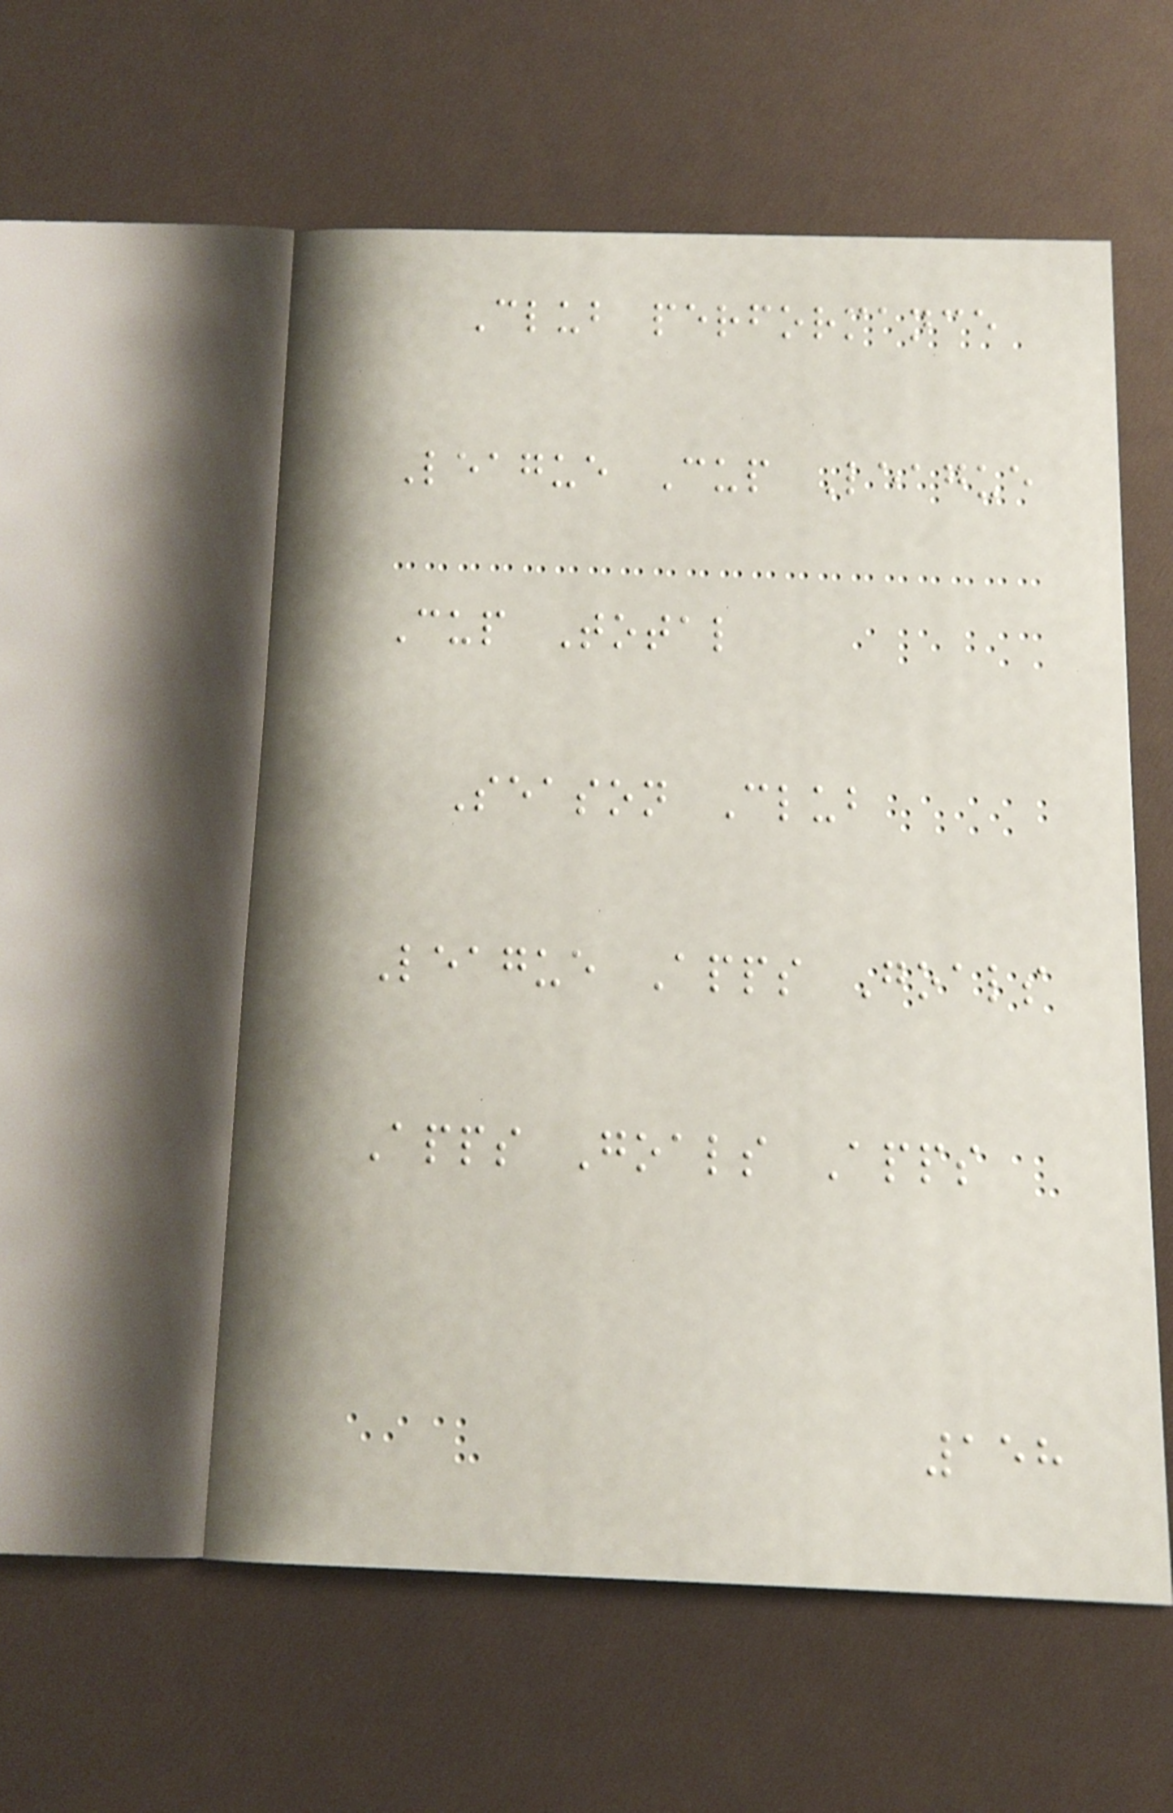Club performance
League Cup League
Cup Total
Season Club
League Apps Goals
Apps Goals Apps
158
